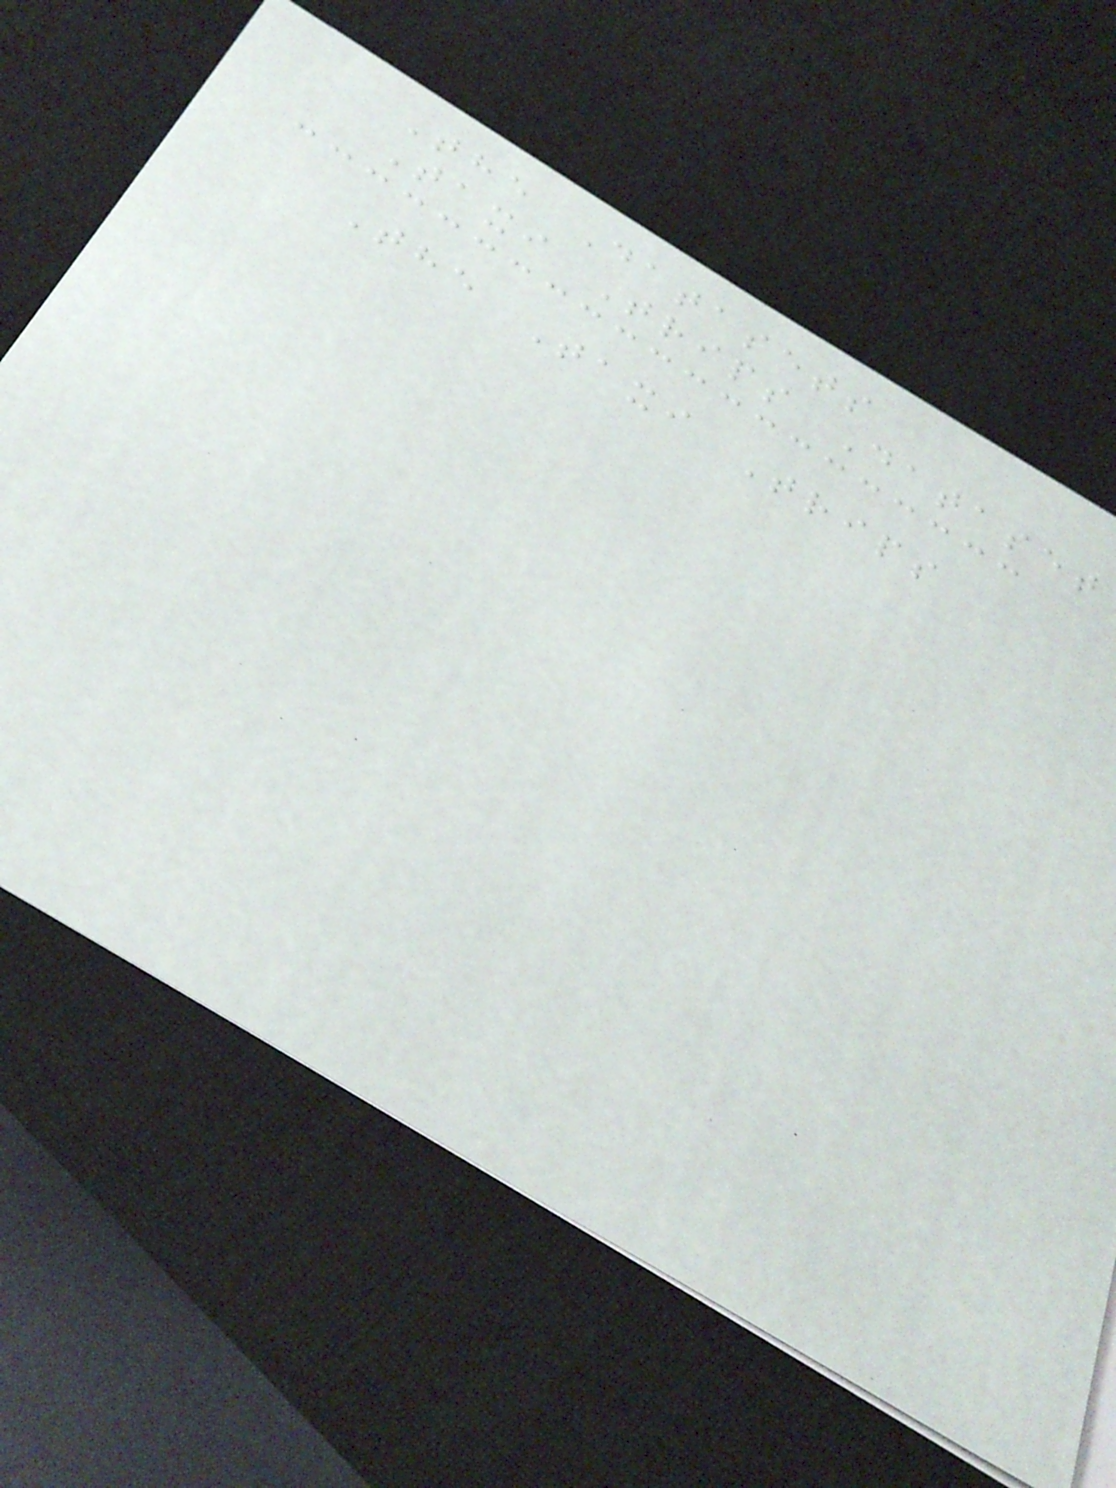The Datasets
Taxi Trips Dataset
The Taxi Trips
